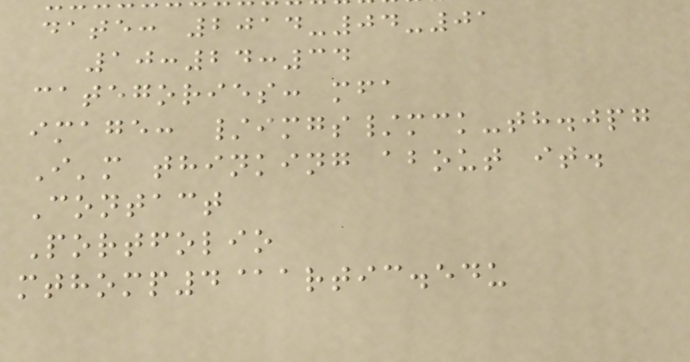date: 2014-04-01
10:24:34
categories: mfa
image: /imgs/mck-th.jpg
I'm thinking about it.
Contact
Portfolio
mthomp4@artic.edu
